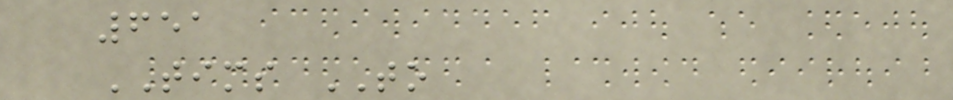651
TIMS TO
